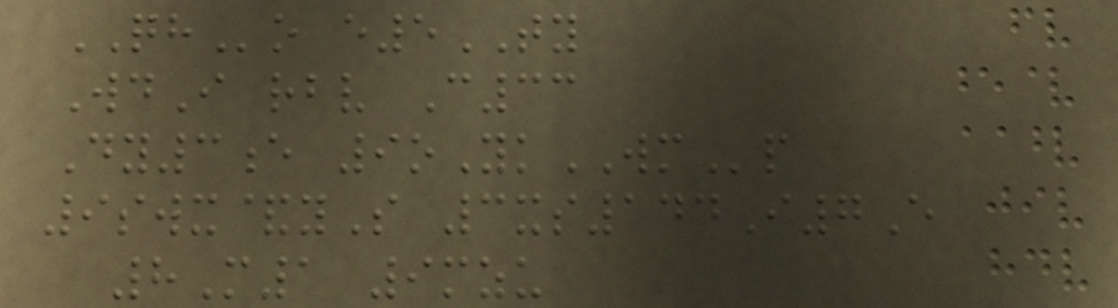QHo e5TY
WdI rbv C33
Dy3e 9oYkWMp
9swx&yS 3xs144I7E
8M1 9mzu
